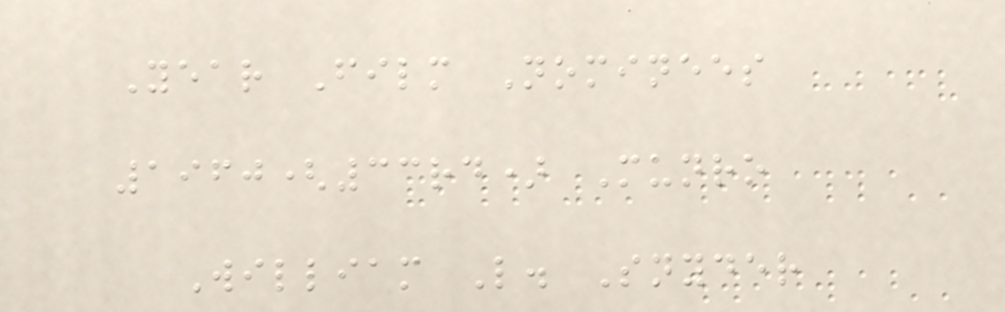Year Film Nominees
1960(33rd) Munro
William L. Snyder
